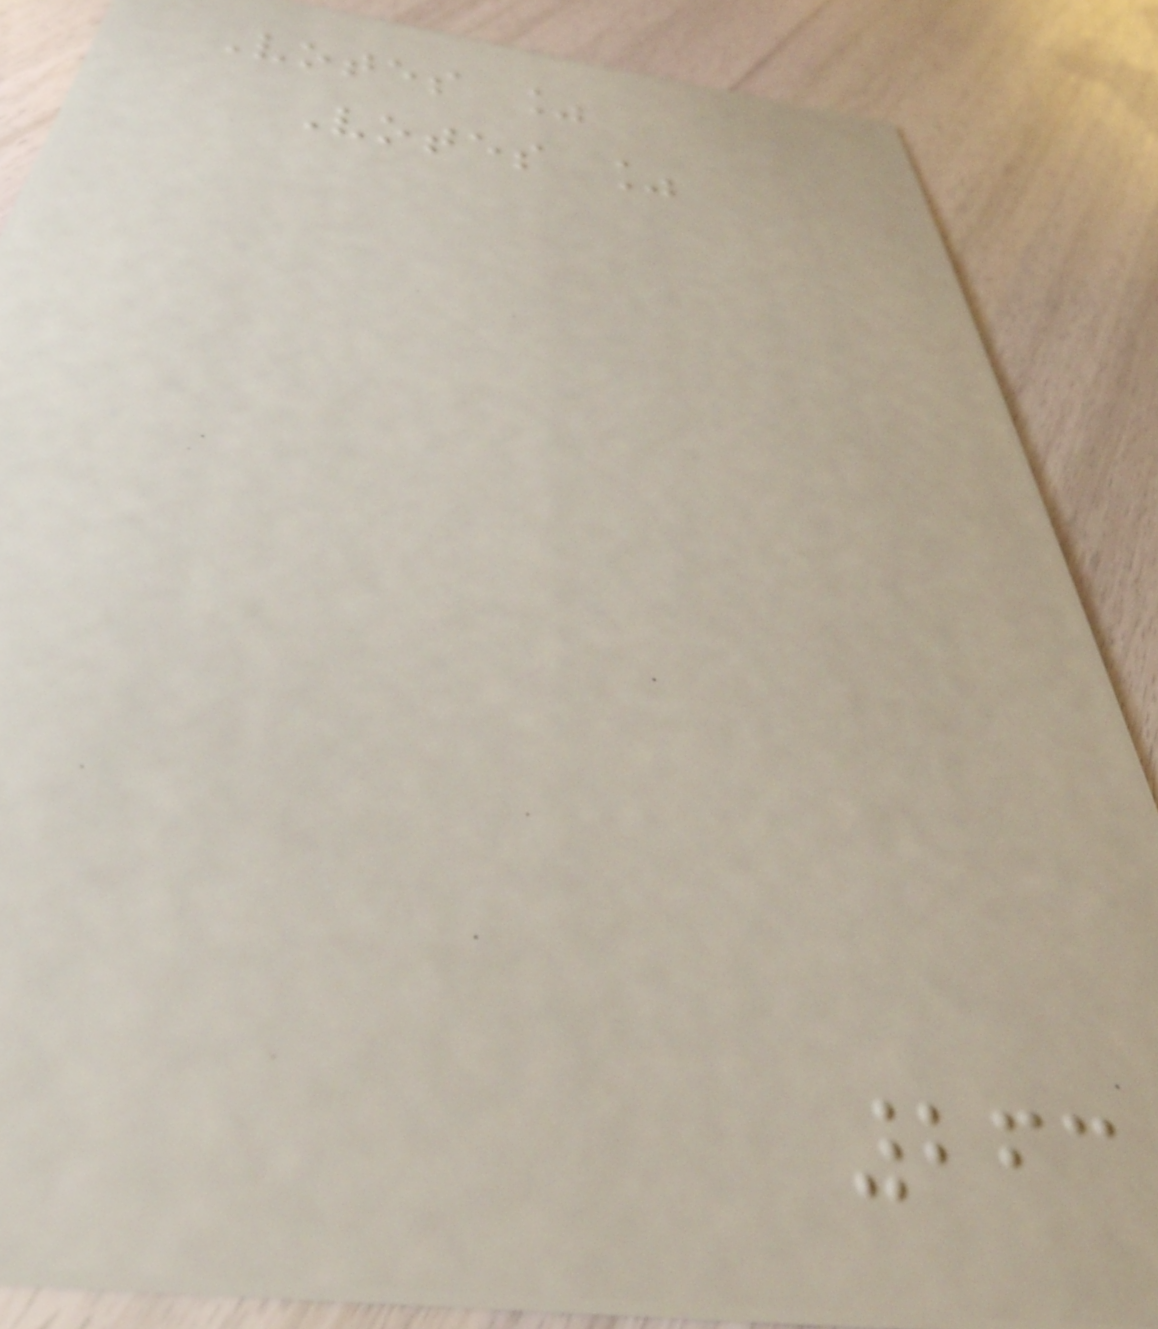Votes %
Votes %
263
